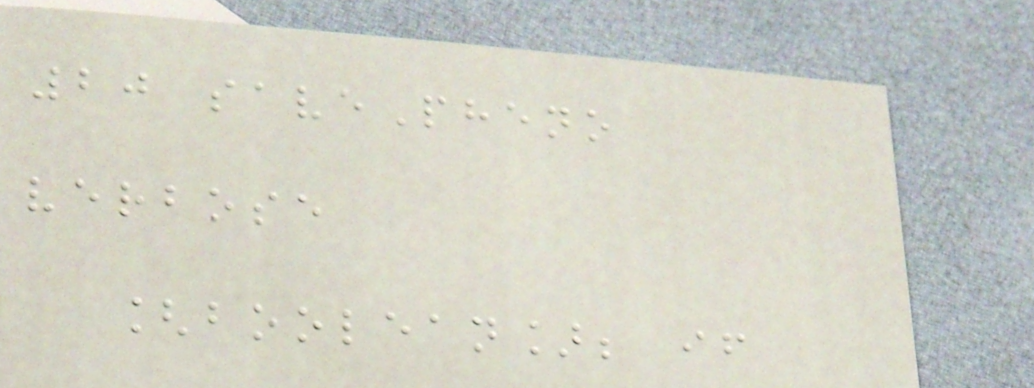20 savePheno
verbose
[boolean]; if
